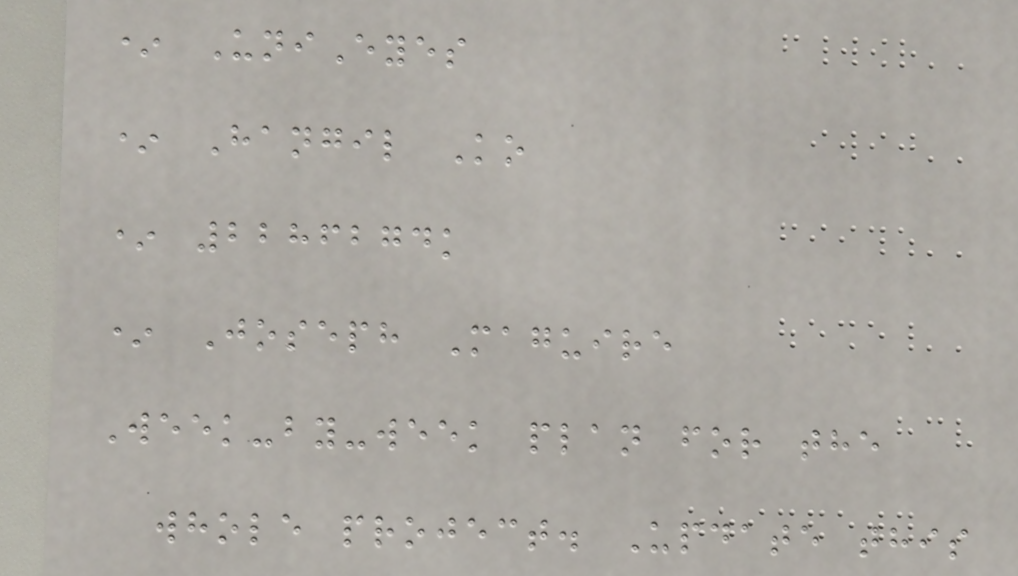* UniEyes
* Hangil Ko
* 2286274k
* Joseph Maguire
Week-by-week plan for the
whole project. Update this
